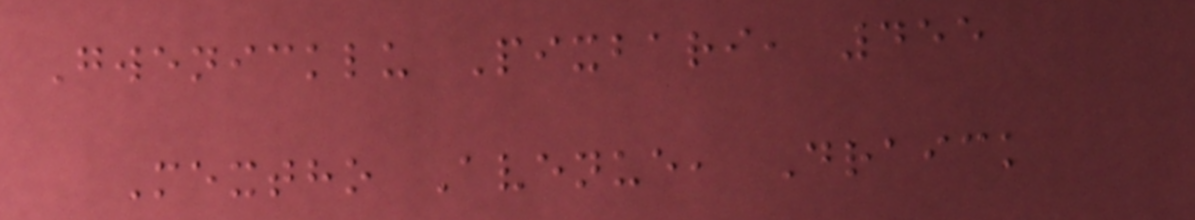Gwenicklu Pixbari, 455
Mextho Avenue, Draick
